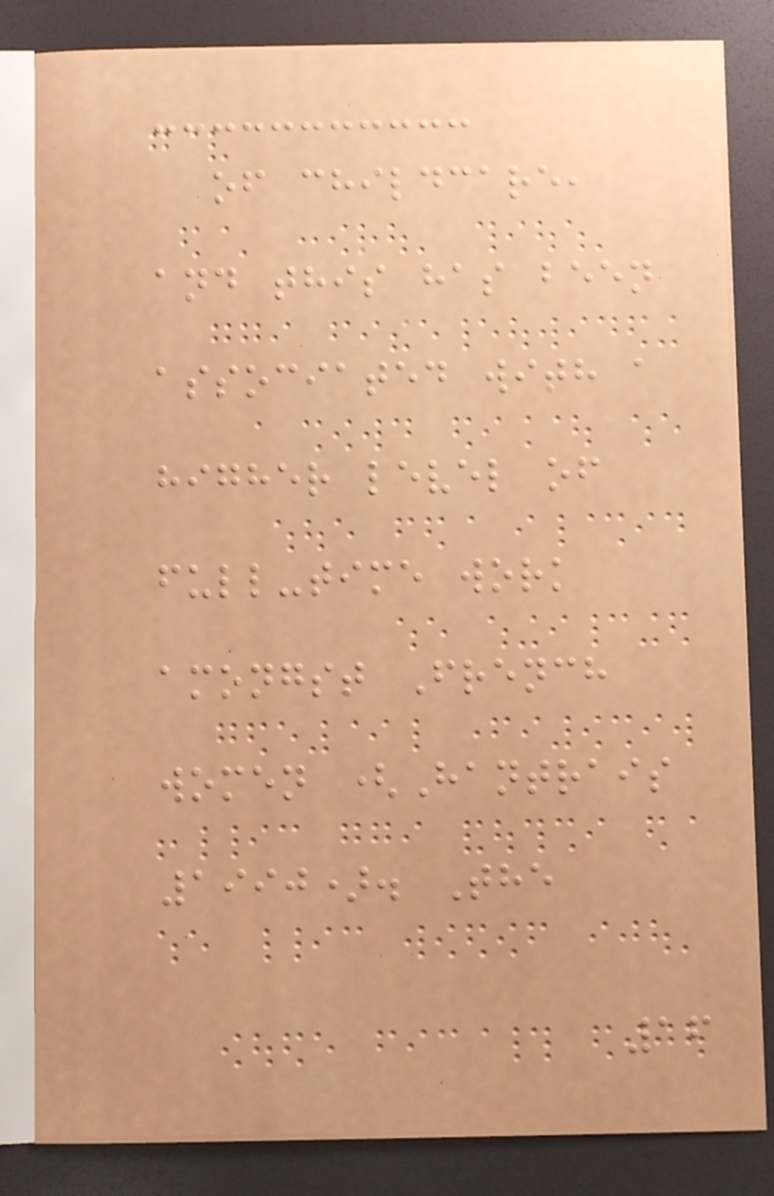of childcare,
and this has been
associated with a
higher level of
full-time work
amongst French
women (Hantrais
1990). The
16
